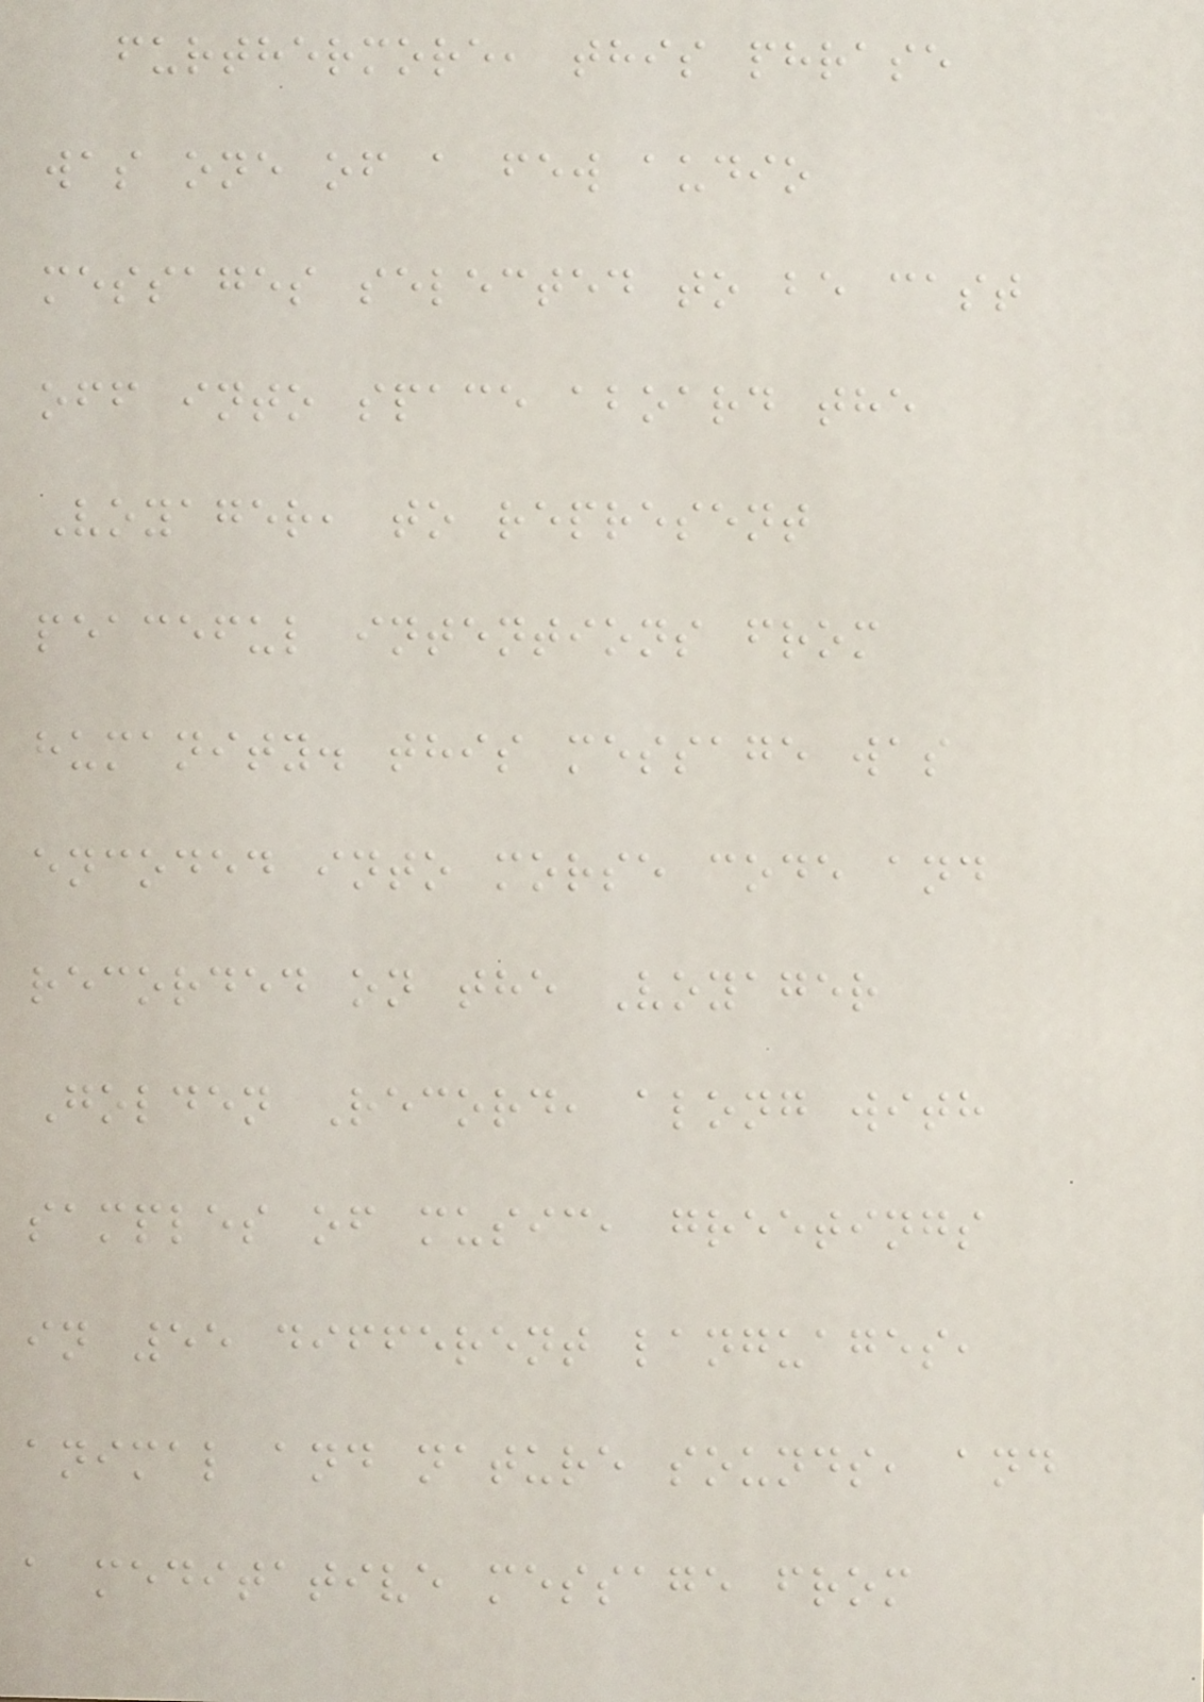furthermore, this phrase
was one of a few audio
messages selected to be cast
off into space aboard the
Voyager, to represent
peaceful intentions from
humanity. this message was
encoded into morse code and
recorded on the Voyager
Golden Record, along with
samples of music, greetings
in 55 different languages,
animal and nature sounds, and
a meditative message from
